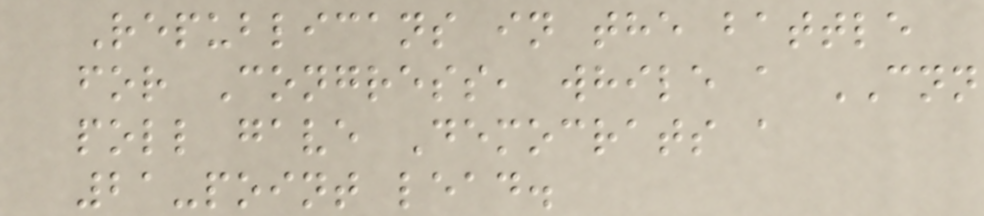Republicans in the battle
for Congress, while a CNN
poll gave Democrats a
21-point lead.
